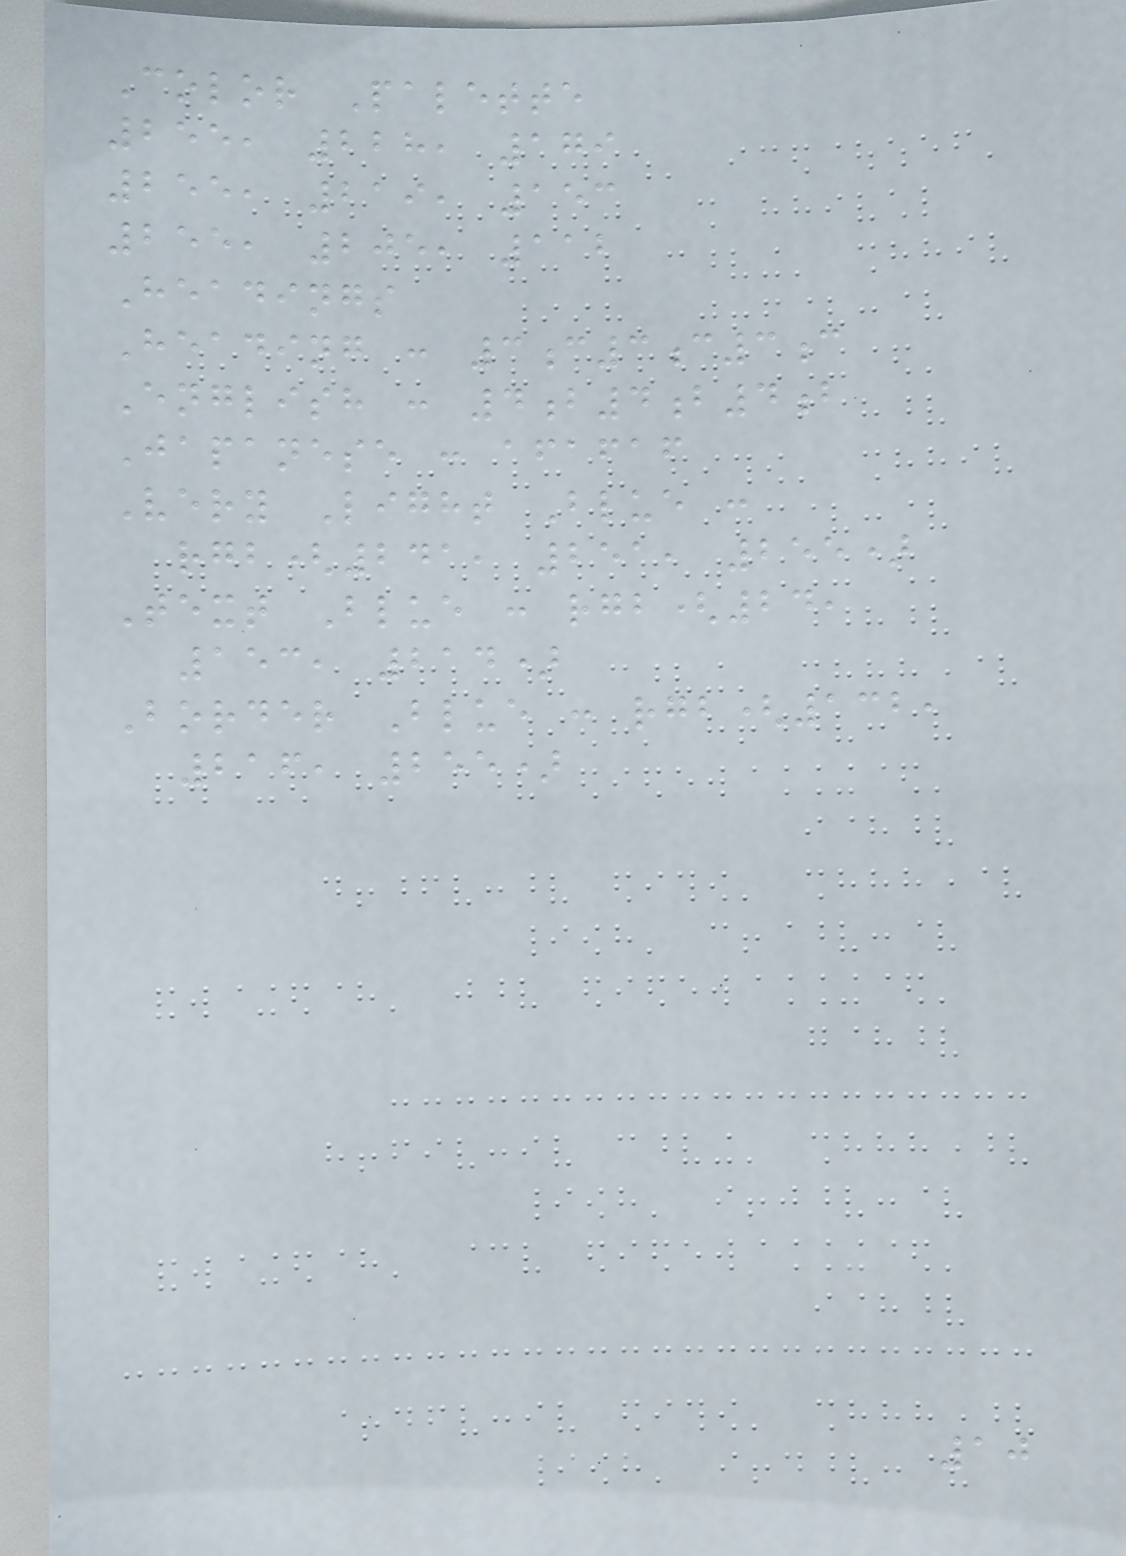Color Palette
255, 228, 179
255, 219, 153
255, 205, 112
Headings
Heading : 3c3c3c
English : 4b4b4b
Japanese : afafaf
Very Light Blue :
rgb(241, 251, 255)
Text Blue : rgb(24,
153, 214)
Border Blue : rgb(132,
216, 255)
10
